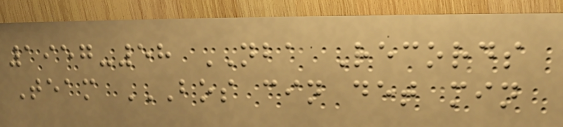1957-58 NBA Records
Team BOS CIN DET MIN
